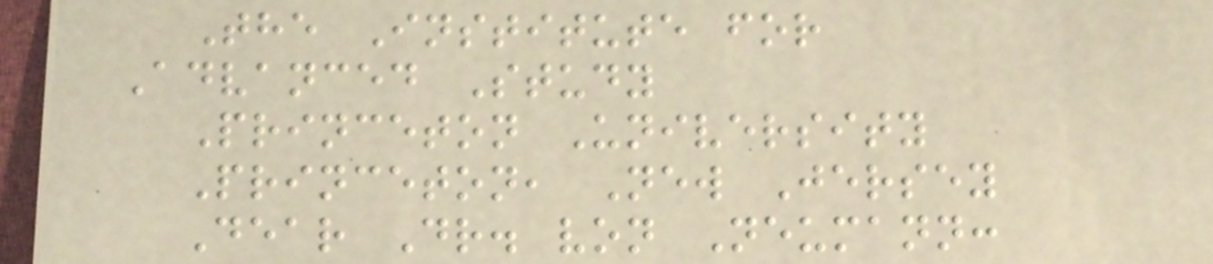The Institute for
Advanced Study
Princeton University
Princeton, New Jersey
Dear Dr. von Neumann:
